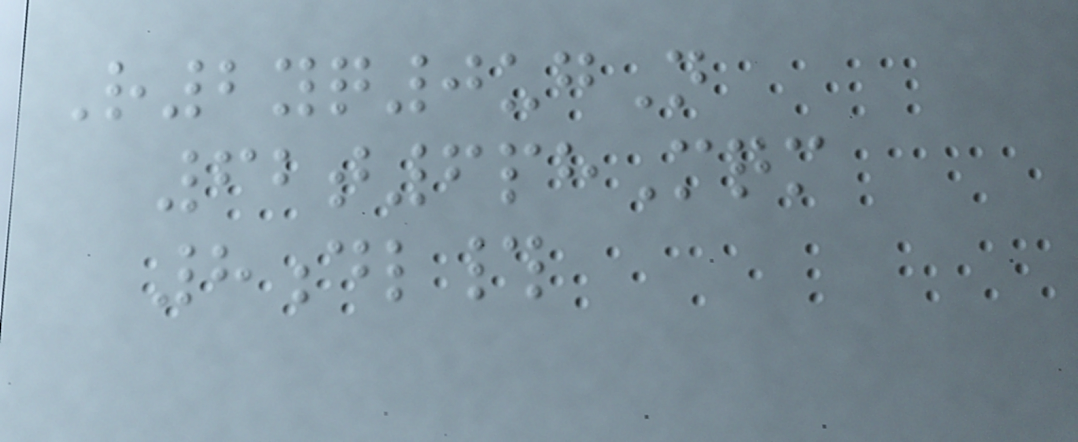R2yq0ugN
62t6phMqm
8dl#
